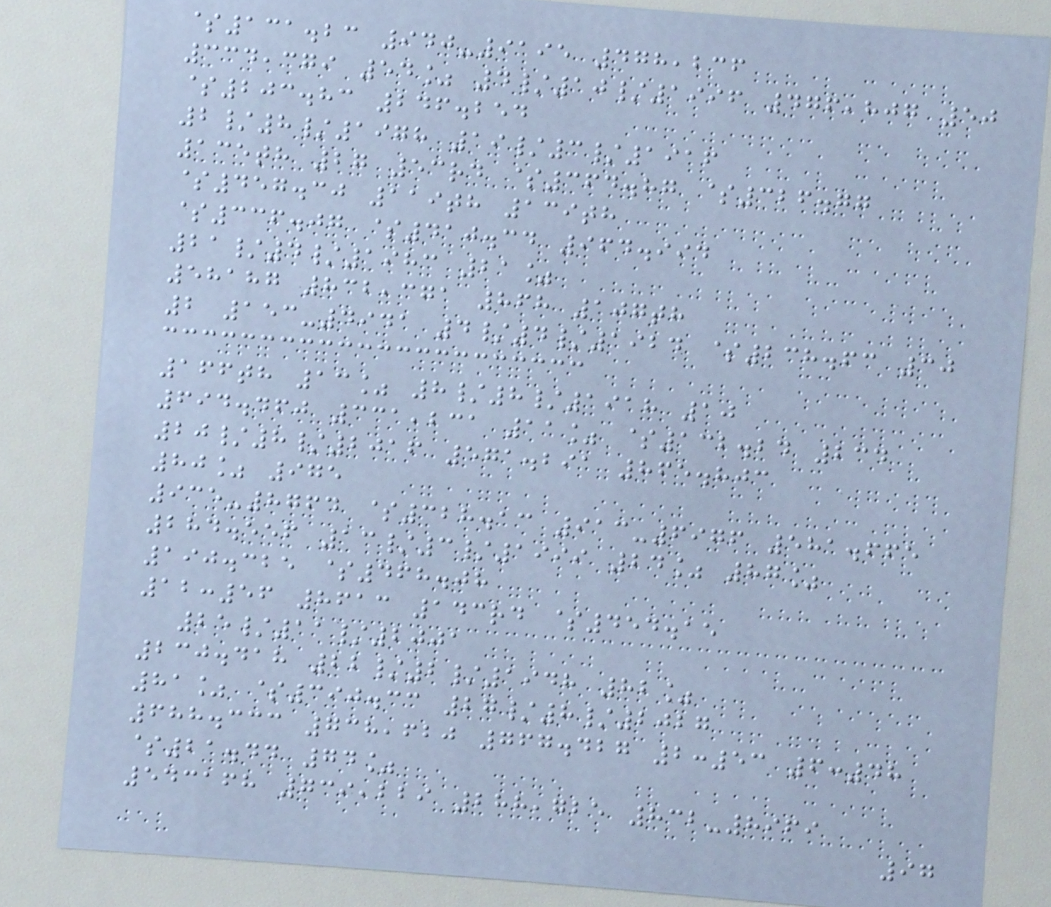$131.23 940-9195 478,236
334,379 54% 4/10/1996 476,807 50
$203.83 246.254
2/8/1978 19/3/1916
135th 27 53rd $364.87 $326.77
$457.30 119th 139th
$336.07 $410.34 964.994
21/4/1983 21%
58187 832,371 868 107th
2 153-4941 4/4/1924 $238.63 30
166th 13% 8/8/1918 10
694.460 331,231 11% $132.24 234
20/8/2016 571.291 865.803
80% 975
935-8764 $328.13 913-6976 581.665
284.556 13/3/1999 24% 87%
190.325 $468.08
12:56 8613 143rd $454.15
25/11/2001
230.418 22/2/1948 82%
81% $390.33 27/8/2027
688.333 738,620 767.427 2:53 6:48
$21.44 74%
543168 739,229 288,725 832-8969
97
